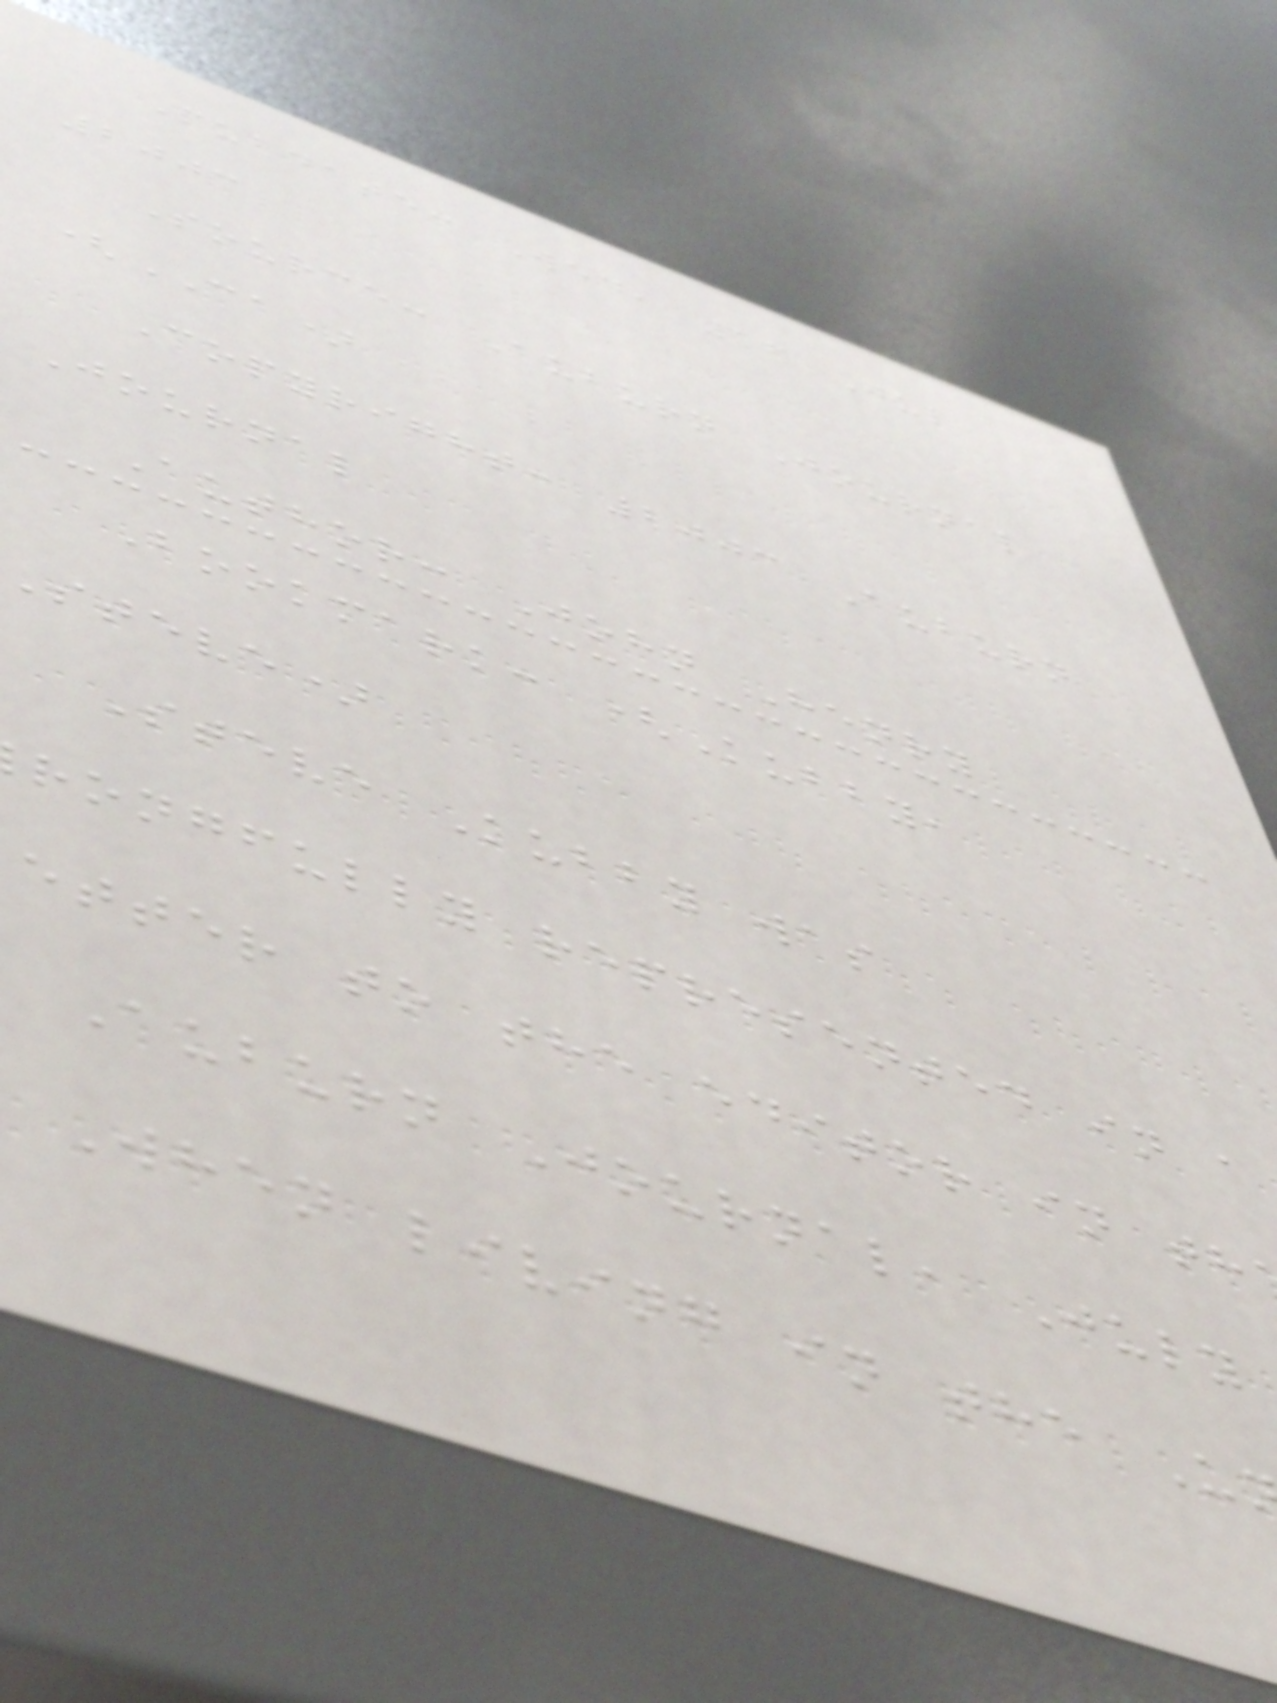Pubdate: Wed, 16 Jul
2003
Source: Auburn Journal
(CA)
Copyright: 2003 Auburn
Journal
Author: John Henry
Bookmark: (Kubby,
Steve)
Steve Kubby was
rongfully represented in a
etter to the editor in th
Auburn Journal, July
When living in the U
